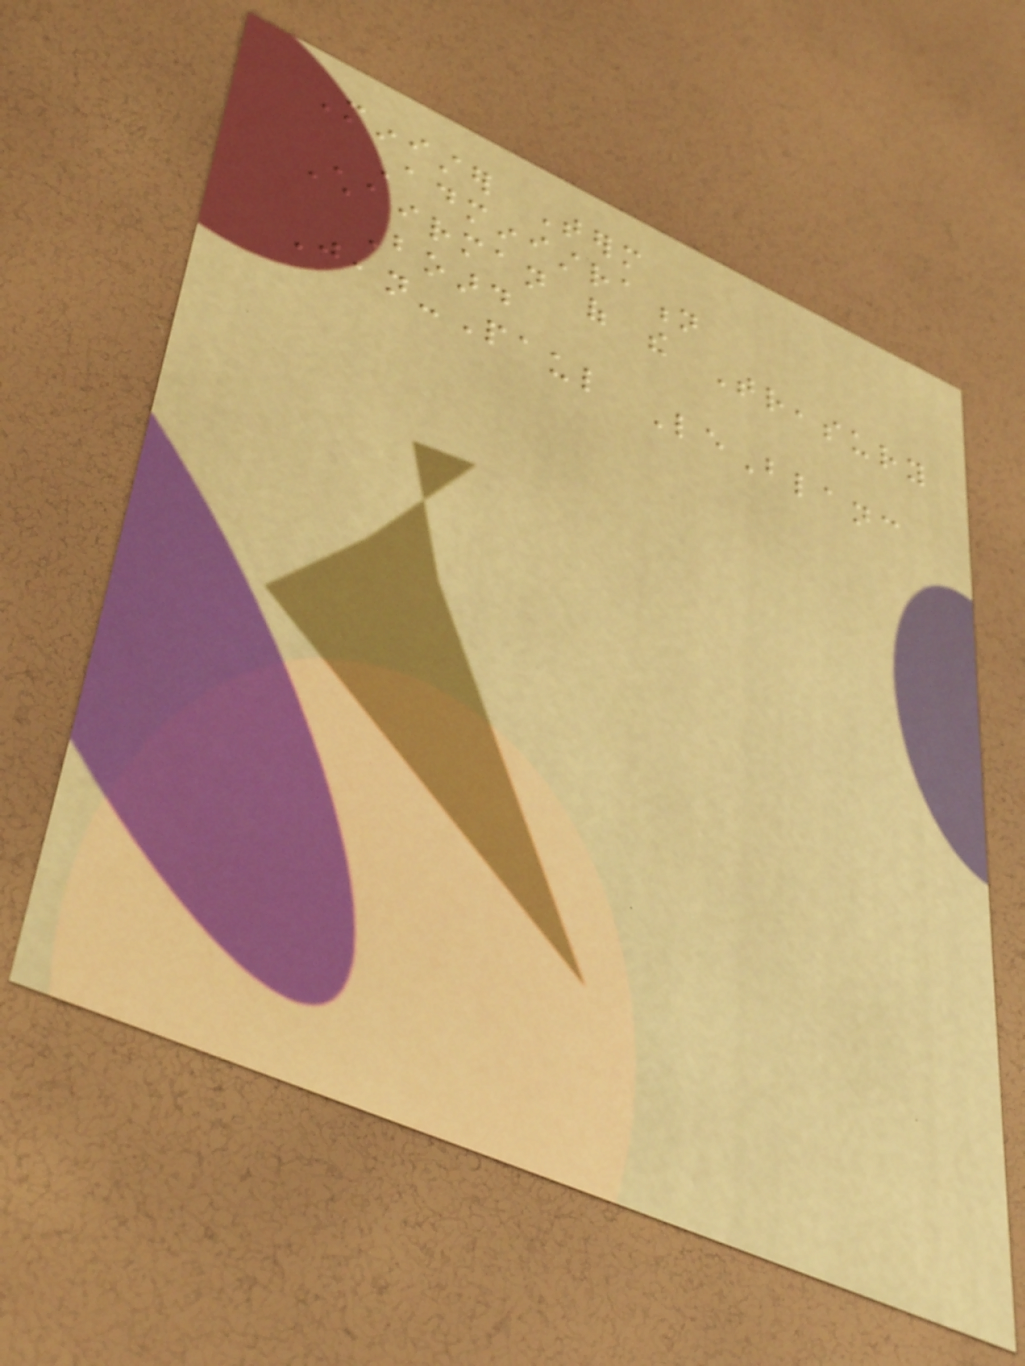Minister Term
Administration
Chairman of the Treasury
Board
Jean-Paul LeBlanc
